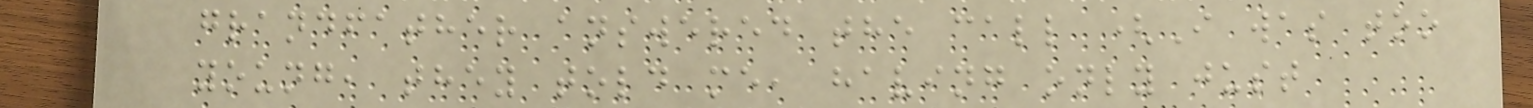grandfather answered the call (I was too
young, they told me, having only just
